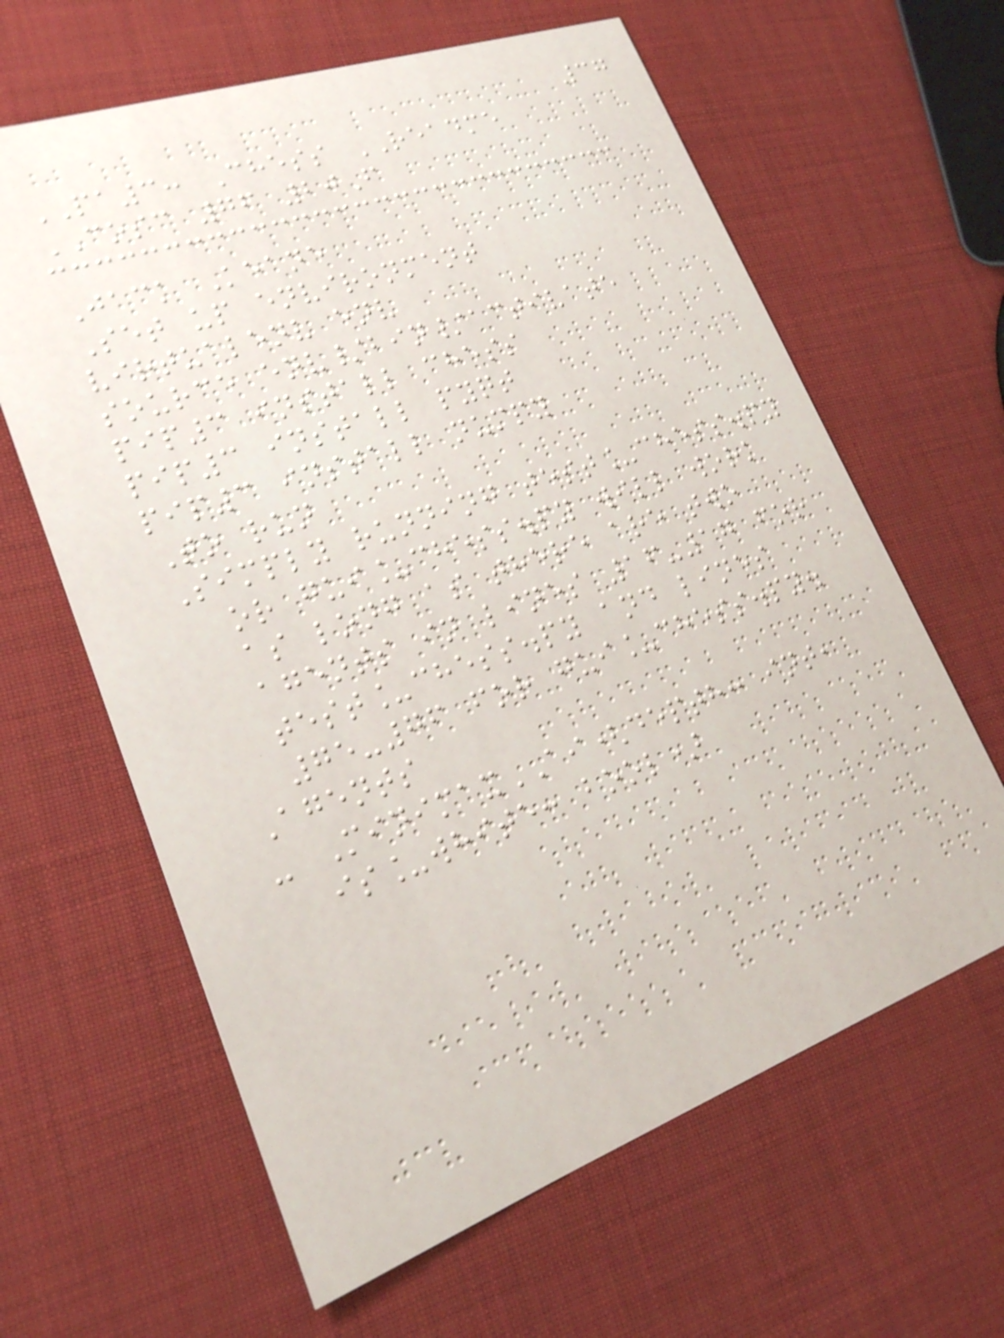37
PA3: Chess README
COSC 76 20F
Jack Keane
Set up environment
virtualenv env
source env/bin/activate
pip3 install chess
pip3 install pyqt
pip3 install numpy
To run
Simply running test_chess.py
or gui_chess.py will work
as long as there are two
agents in lines 16-17 for
test_chess.py and lines
75-76 for gui_chess.py.
Agents
- MinimaxAI(depth: int,
is_white: bool)
